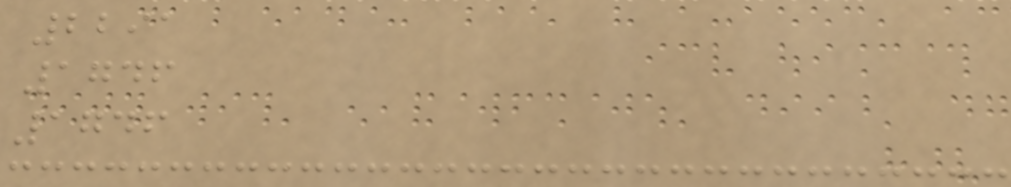2291
1746
1746
